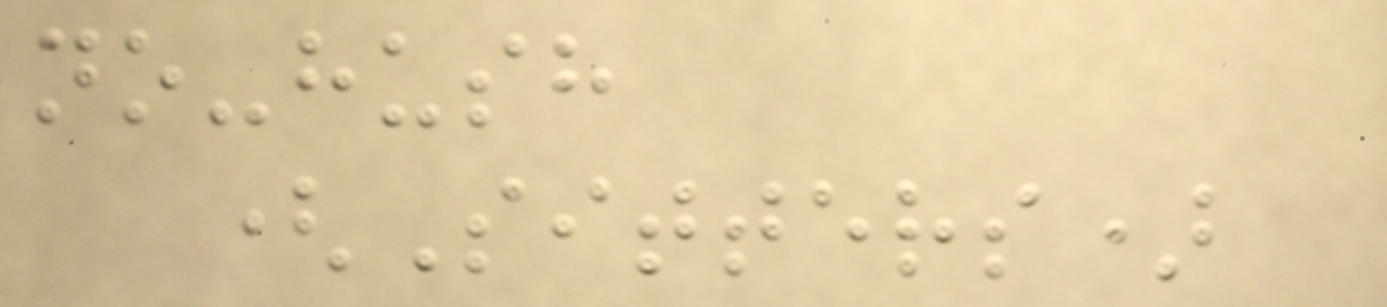no-hush
(Sitters)
